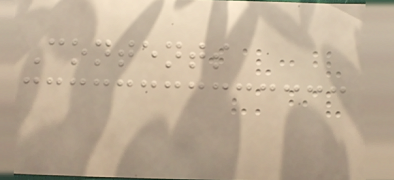Contents
